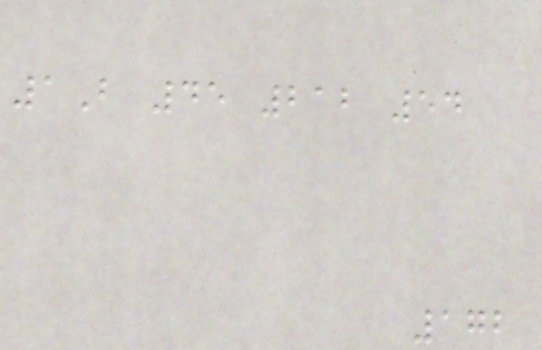1B 45 212 54
172
